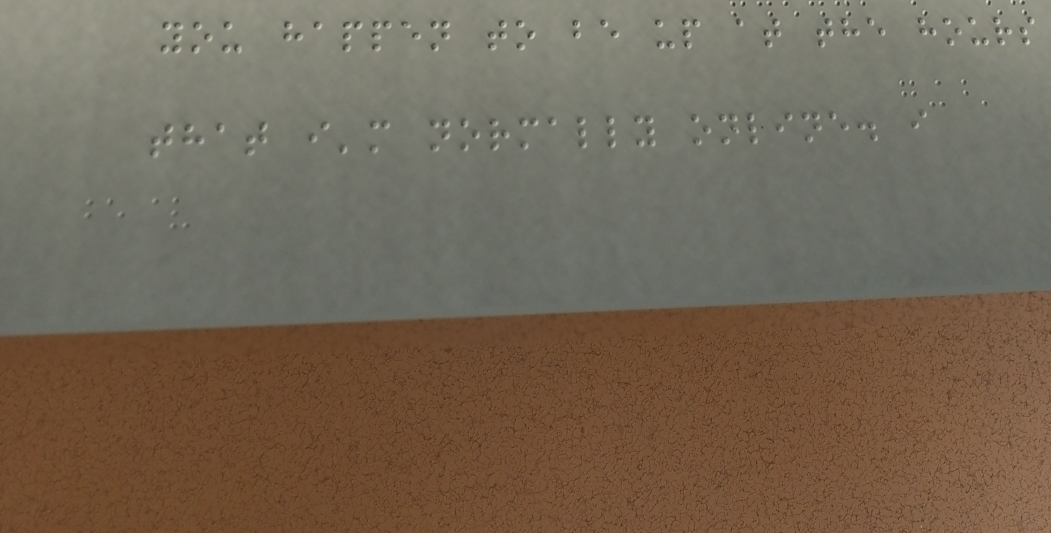you happen to be up at the hours
that i'm normally online. i
